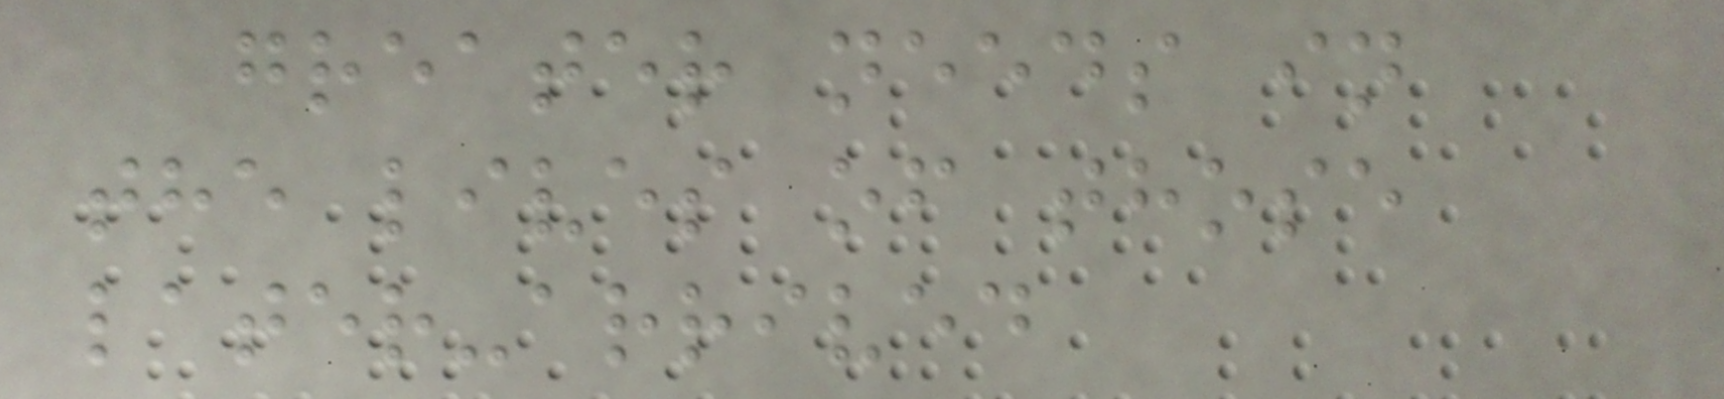greater needs in
the lives of those
later-arrived
